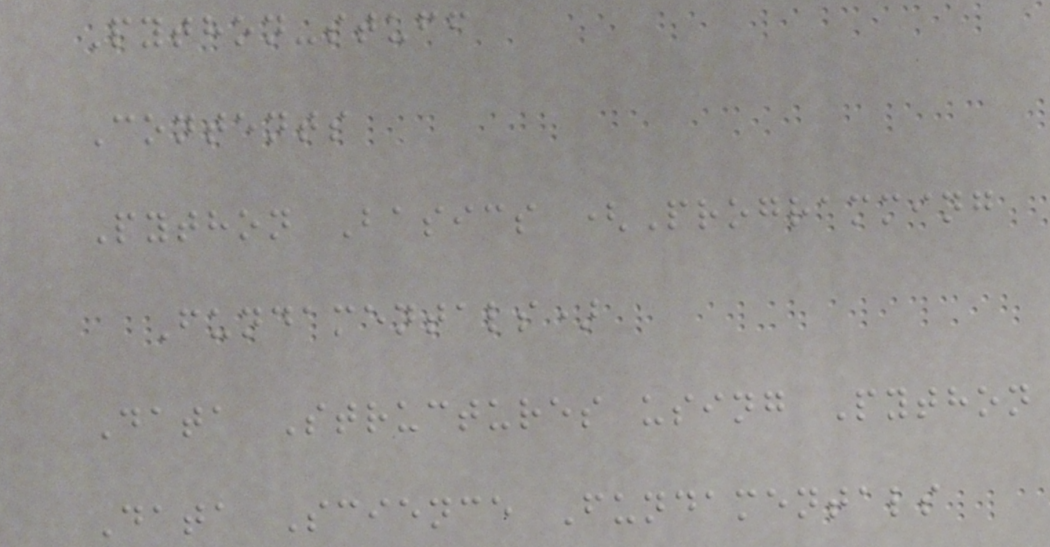Python-stuff
Contents
Python Basics (Programming
Fundamentals)
Data Structures using Python
Data Science Fundamentals
